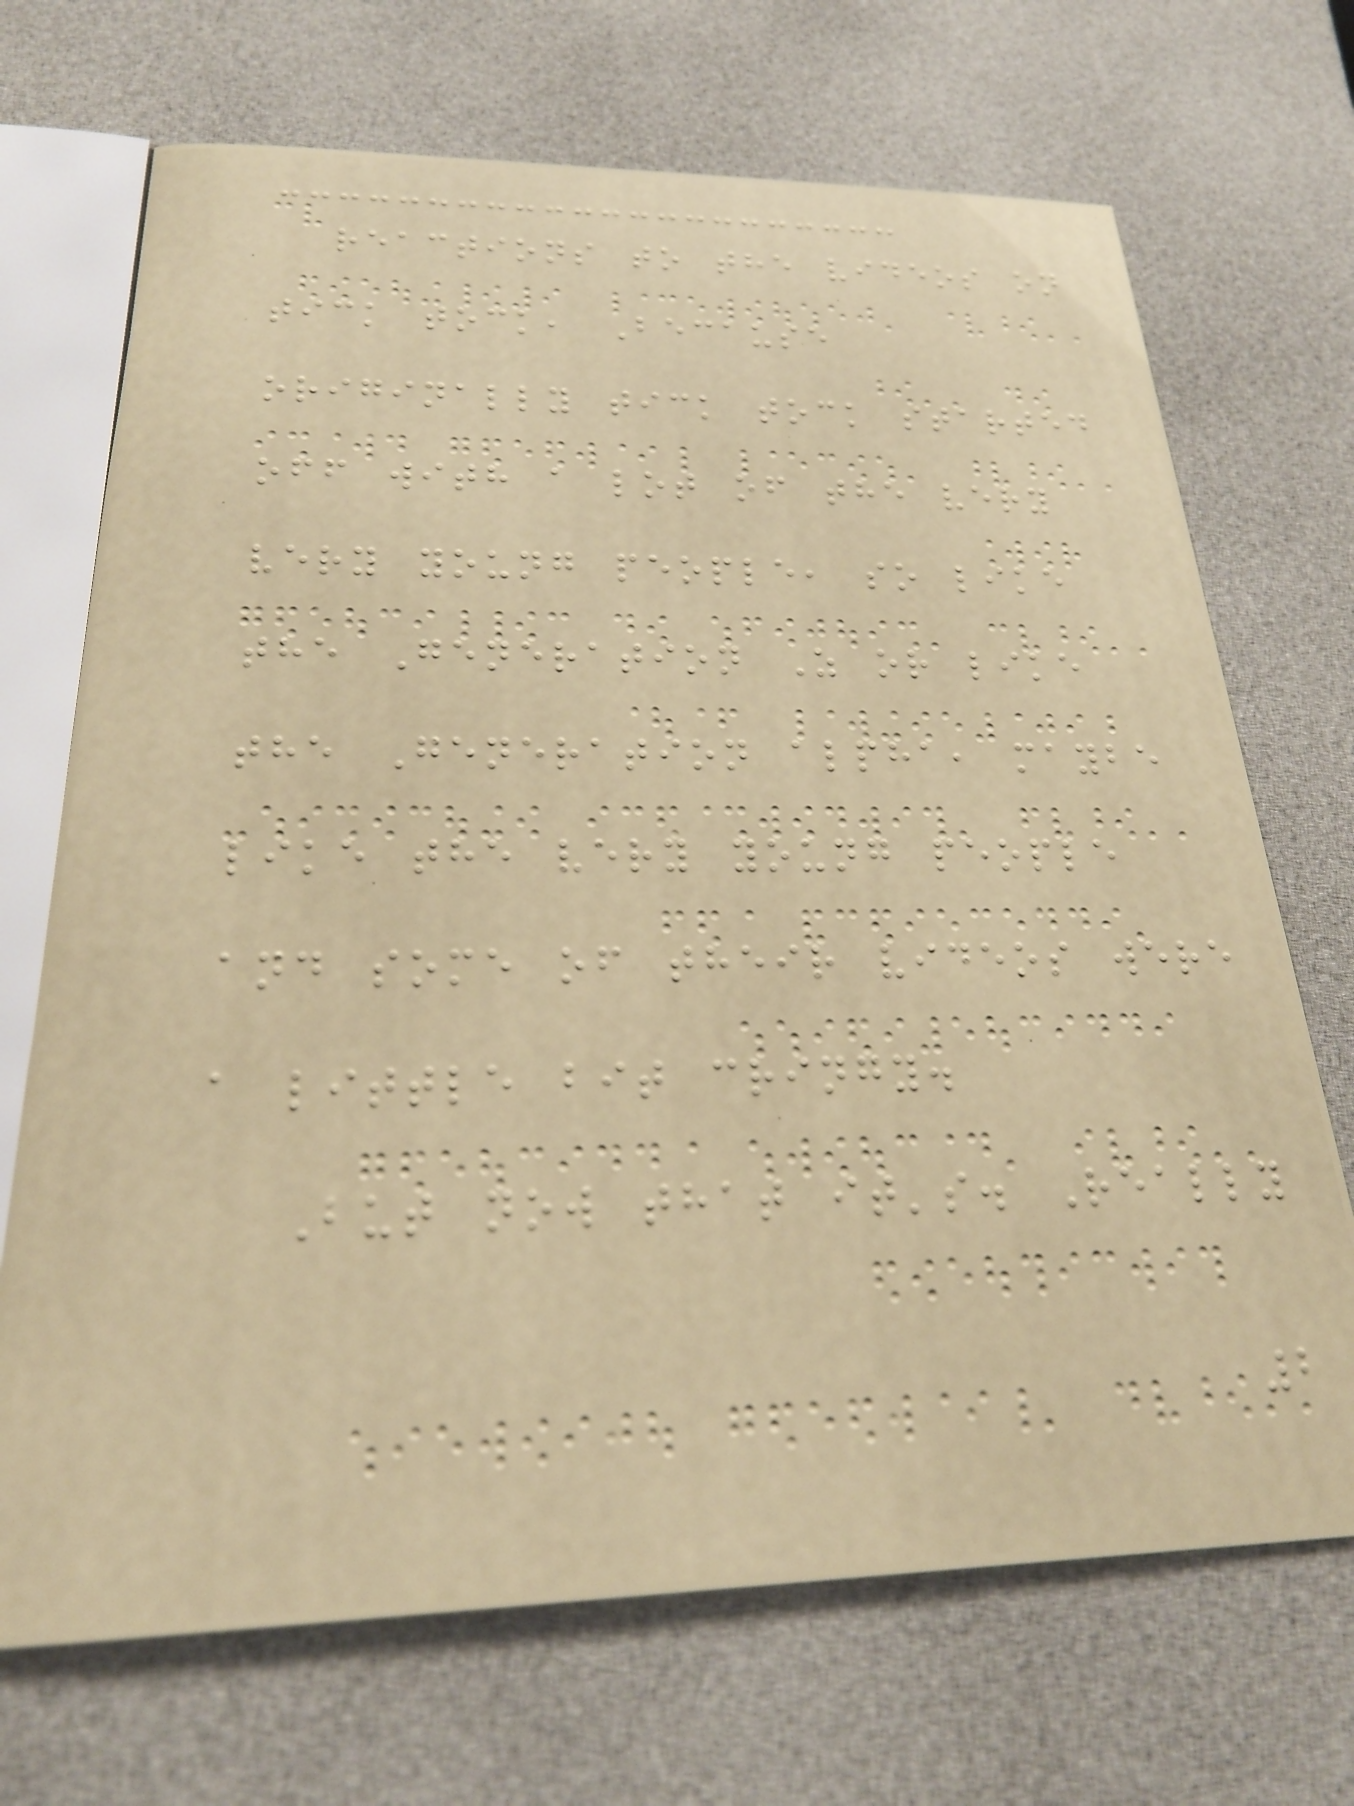reactions to the videos on
tick tock, Because
originally tick tock started
off with a lot of the very
very young people, so like
the Generation Z or like
the Generation alpha, maybe
like the very young people
and some of their videos were
a little bit cringy.
But now that it's. Really
2
